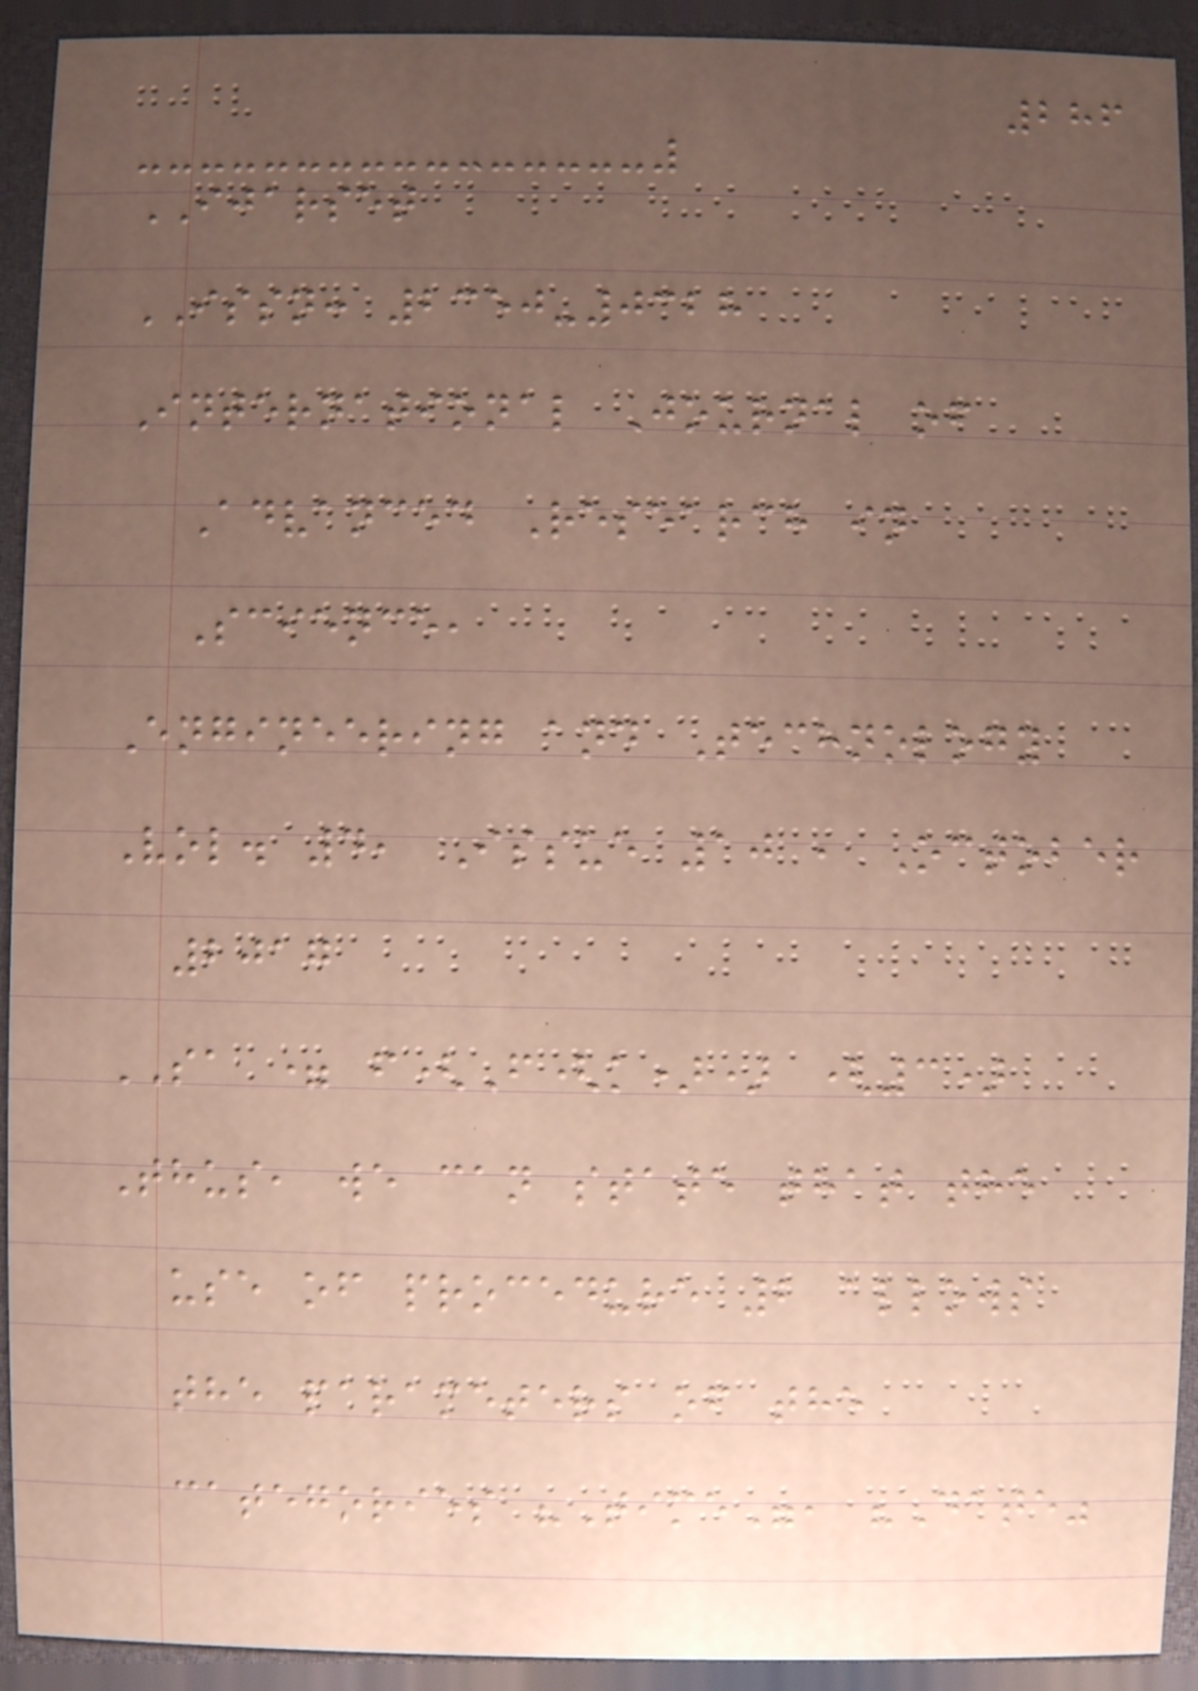286
IJARSET
ISSN: 2350-0328
International Journal of
Advanced Research in
Science,
Engineering and Technology
Vol. 4, Issue 10 , October
2017
SA = f(F(k)) (3)
Thus, we can state that the
use of procedure 2 allows
the parameters of the
categories "Time", "Date"
